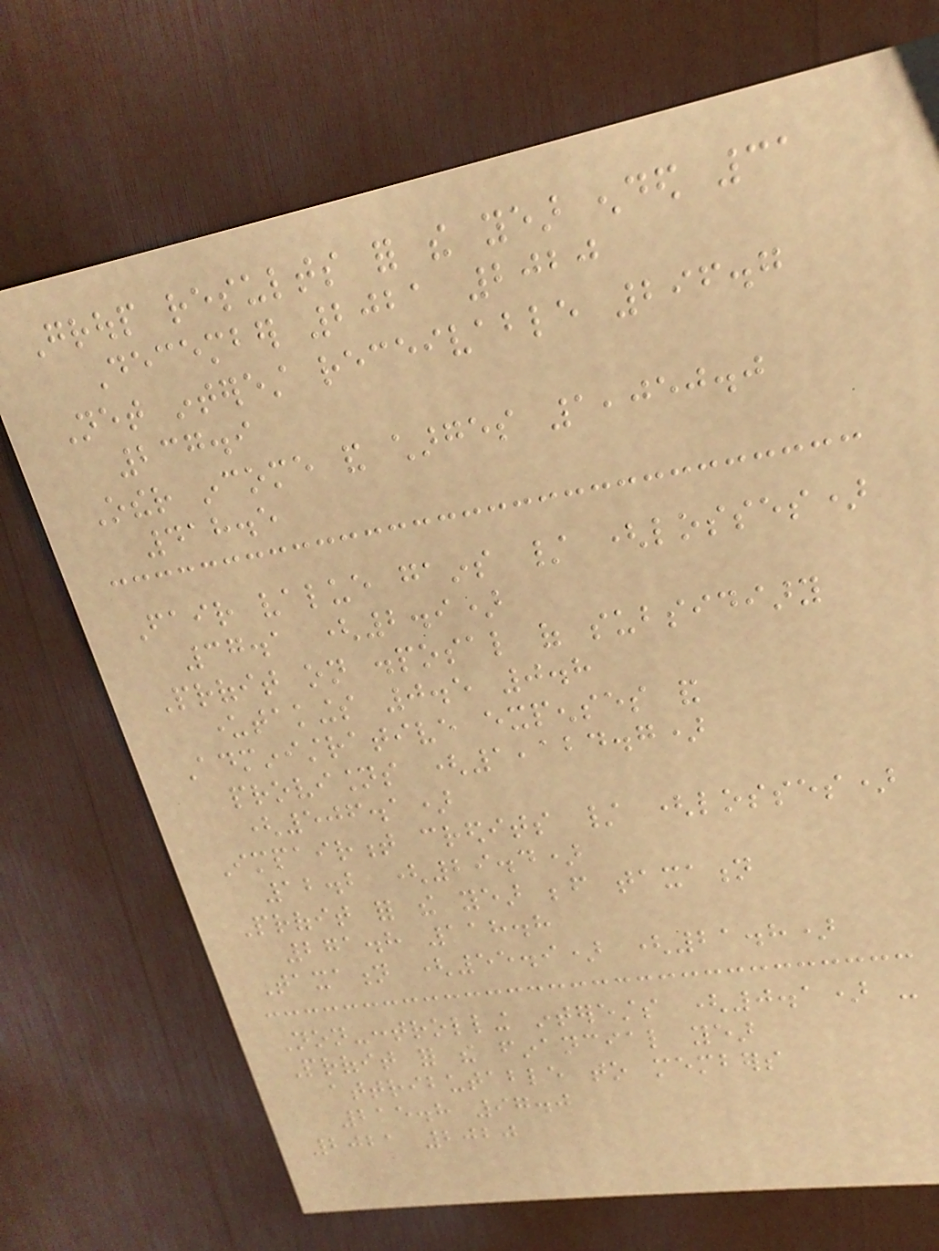Group results for the year ended 31
December 2021 2020
Net interest receivable 296.7
237.9
Other income and charges 1,050.0
418.5
Fair value gains / (losses)
37.1 (2.9)
Profit on disposal of subsidiary
undertakings 0.5 0.8
Administrative expenses and
provisions (1,124.7)
(506.1)
Impairment credits / (losses)
12.2 (29.4)
Profit for the year before taxation
271.8 118.8
Taxation (55.9) (21.8)
Non-controlling interests (0.1) -
Profit for the financial year
attributable to members
215.8 97.0
2021 2020
